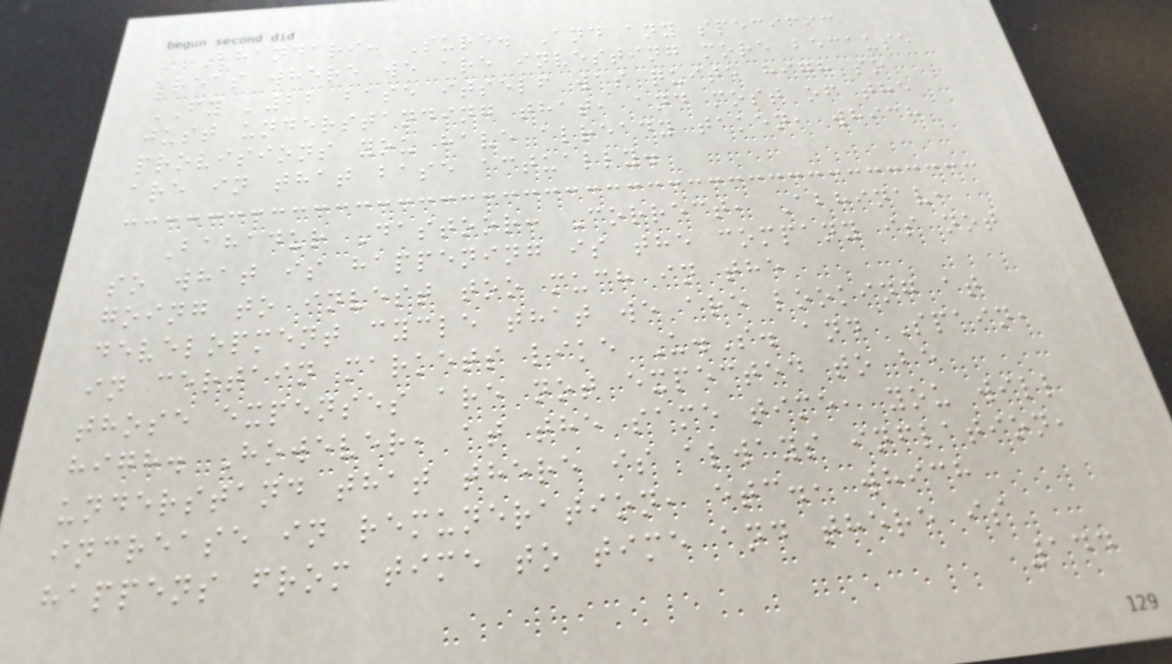Bhandari: Sure. And any specific
areas where we are investing more because
FY '22 base itself was quite high so
just understanding that, and most of the
provisions you have already taken, which
are in that base actually.
Bahadur Dastoor: Correct, Abhinav,
so what is happening is the company is not
going to invest too much in the
development cycle that we are looking at
in certain markets like U.S. and Spain,
those expenses are not expected to be
high. However, at the same time, you will
understand that there is always inflation,
increase in remuneration, etc., which
happens from time to time and there is
144
